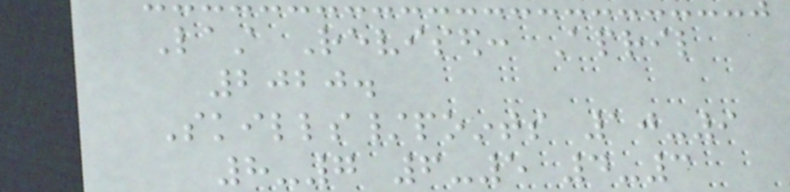Last Revised: April
2020.
Skills/points 10-9
8-7 6-5 4-3
